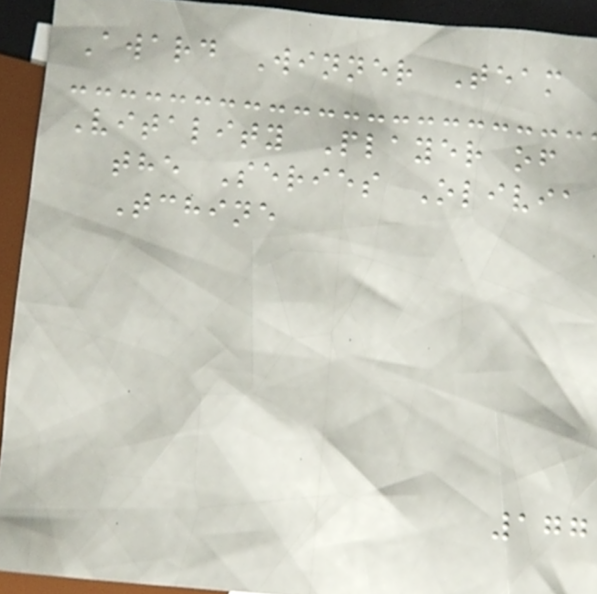Award Winner Team
Vitality Player of
the Series Olivia
Tchine
177
